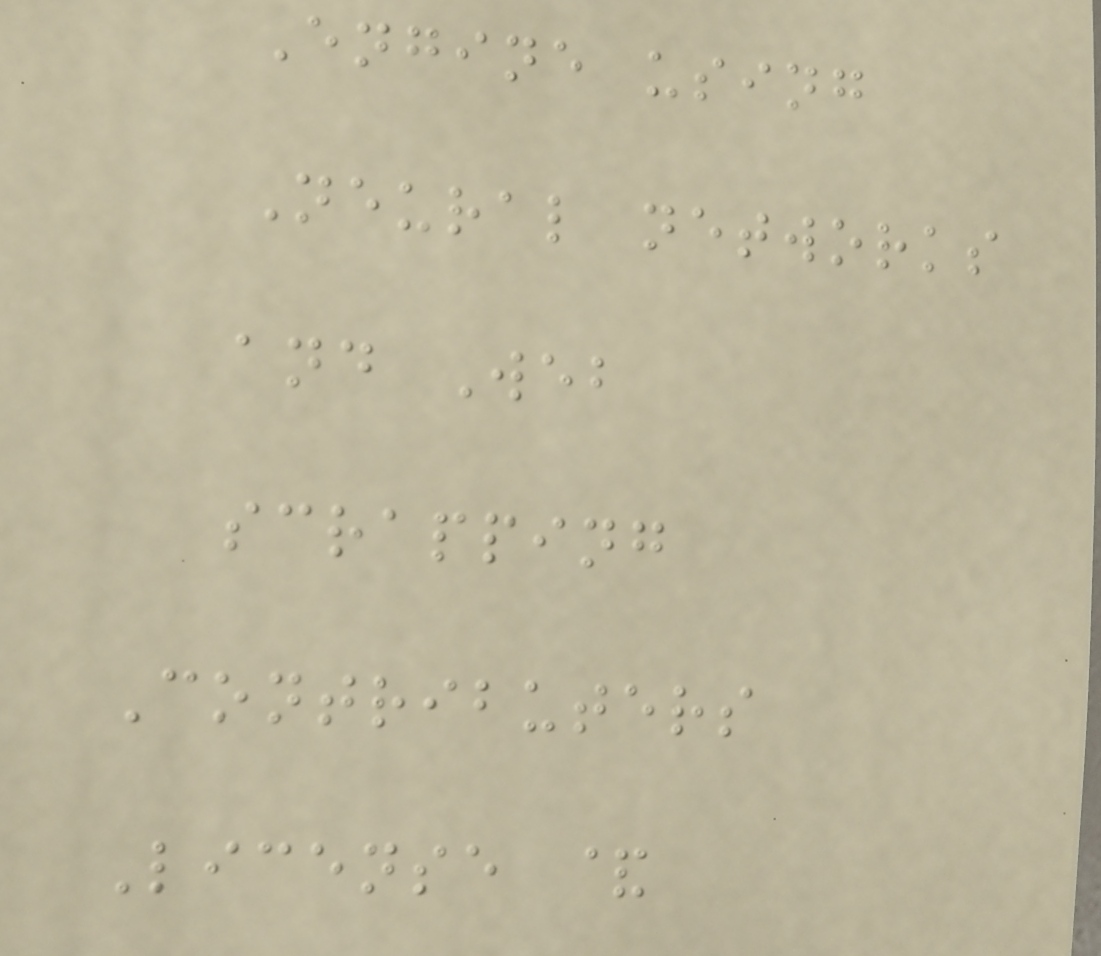Engine using
Neural networks
and Web
scrapping
Contributers
License &
